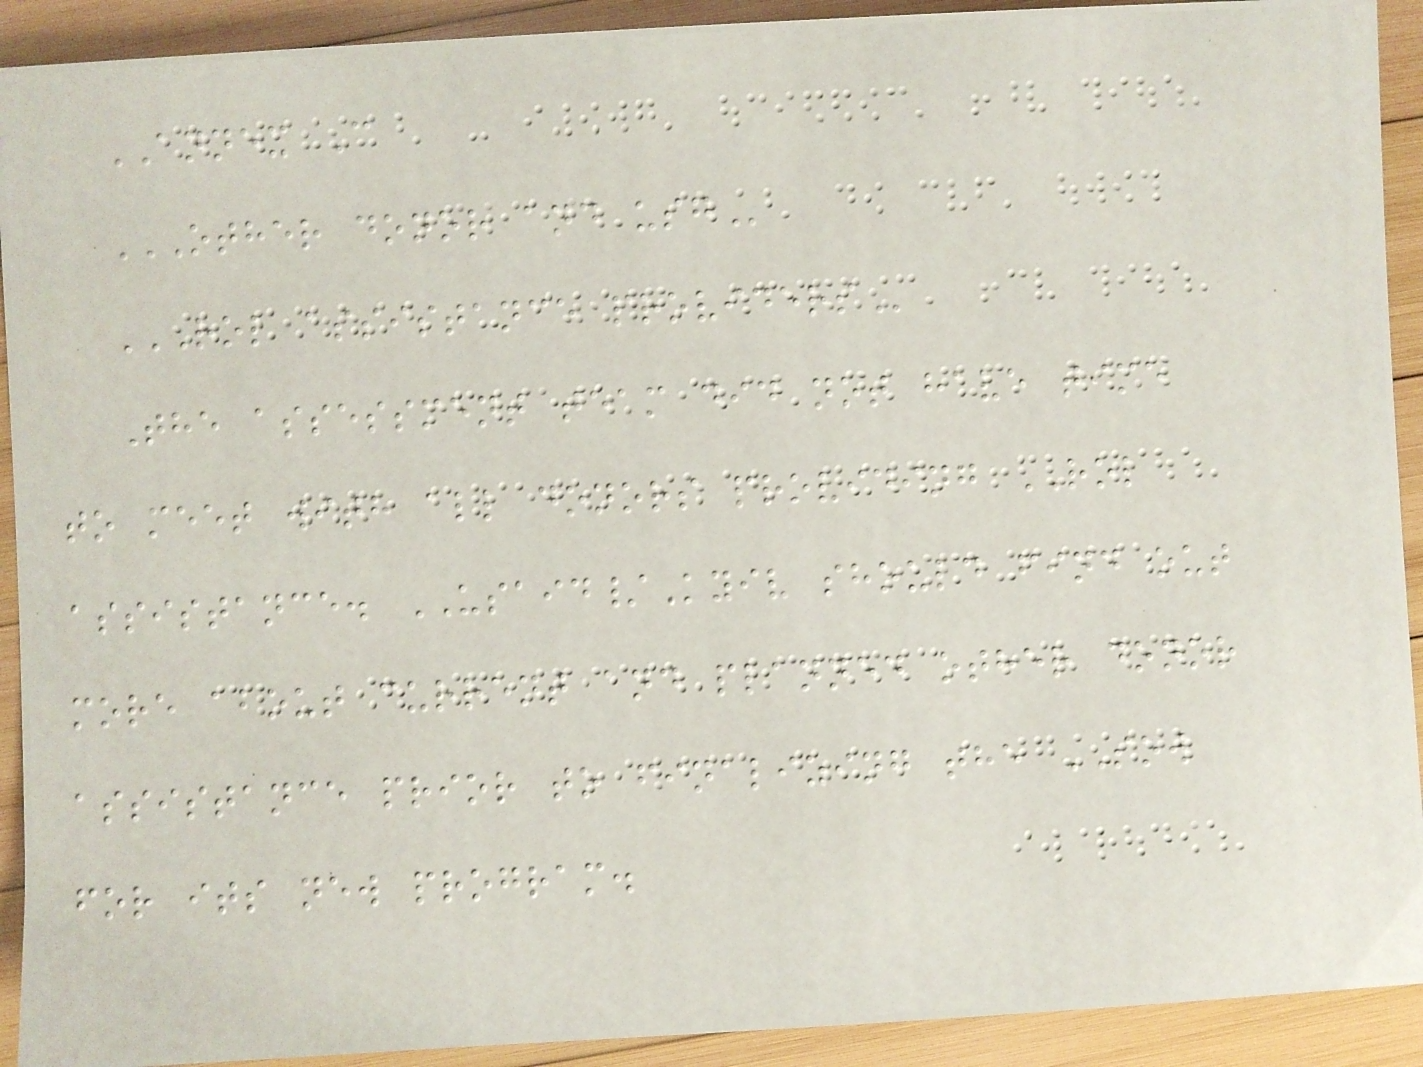ANNEX C
OTHER DONOR AND USG
ROL ASSISTANCE PROVIDERS
The assessment team did not have time
to meet with all donors providing ROL
assistance. USAID/Kyiv should find out
more about current and planned other donor
assistance prior to finalizing the SOW
for its new program.
